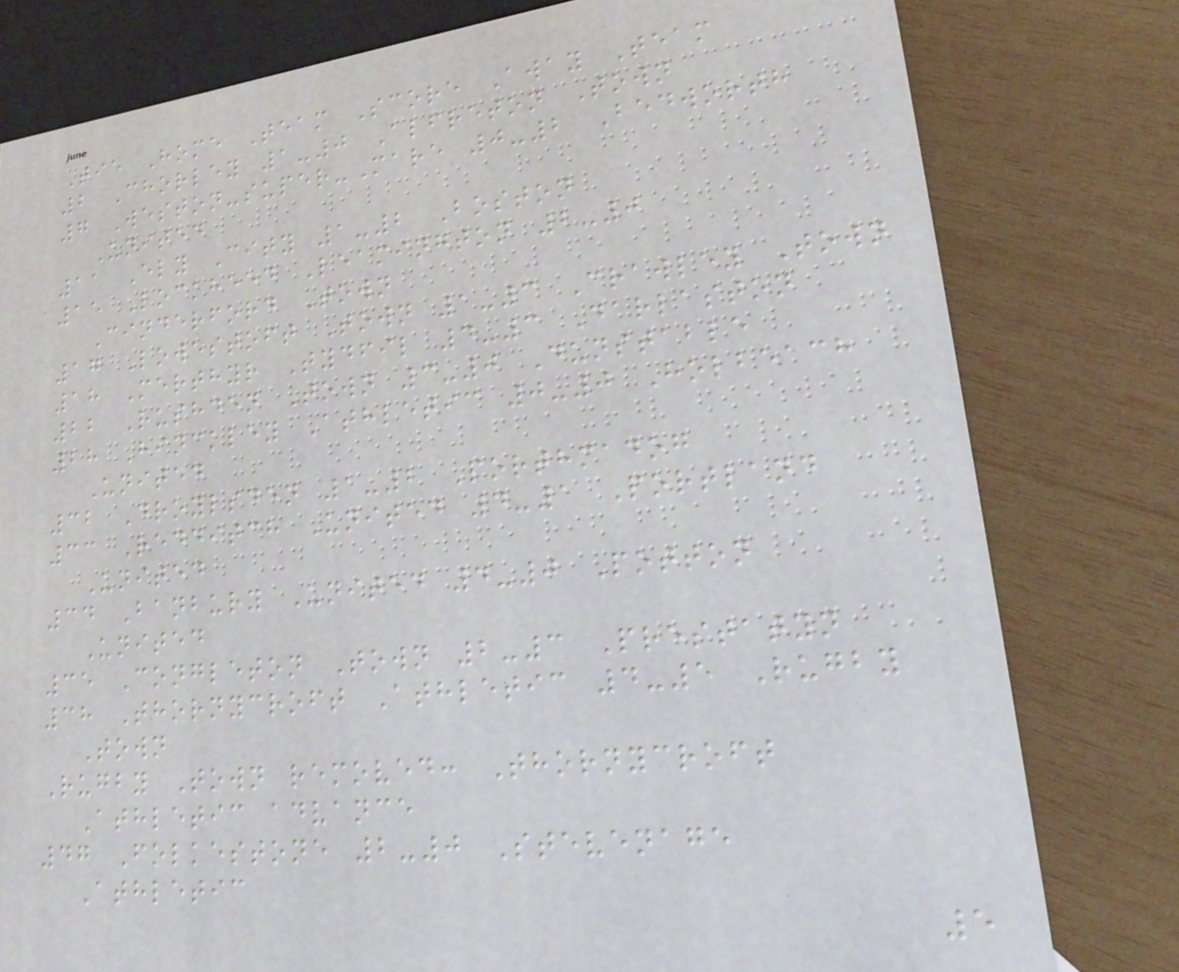Tie Home Team Score Away Team
2 Chorley 1-0 Alfreton Town
7 Weston-super-Mare 0-2 Bedworth
United
11 Ely City 1-2 Boston
15 Lockheed Leamington 2-0
Cinderford Town
17 Lowestoft Town 1-3 Crawley Town
18 Merthyr Tydfil 4-3 Darlaston
22 Rushden Town 3-0 Dunstable
28 Hinckley Athletic 0-0 Holbeach
United
32 Droylsden 1-2 Porthmadog
33 Redditch United 4-1 Portland
United
34 Banbury United 4-0 Potton
United
35 Congleton Town 2-3 Prestatyn
38 Thornycroft Athletic 4-5 Rugby
Town
Rugby Town removed: Thornycroft
Athletic advance
47 Folkestone 2-0 Stevenage
Athletic
5
